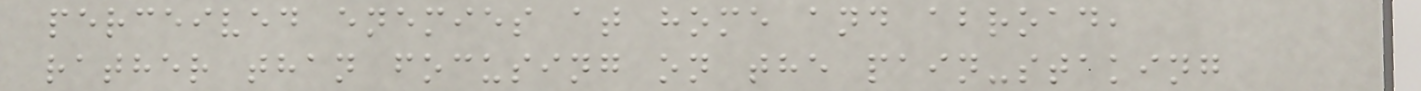perceived enemies at home and abroad,
rather than focusing on the pain-staking
